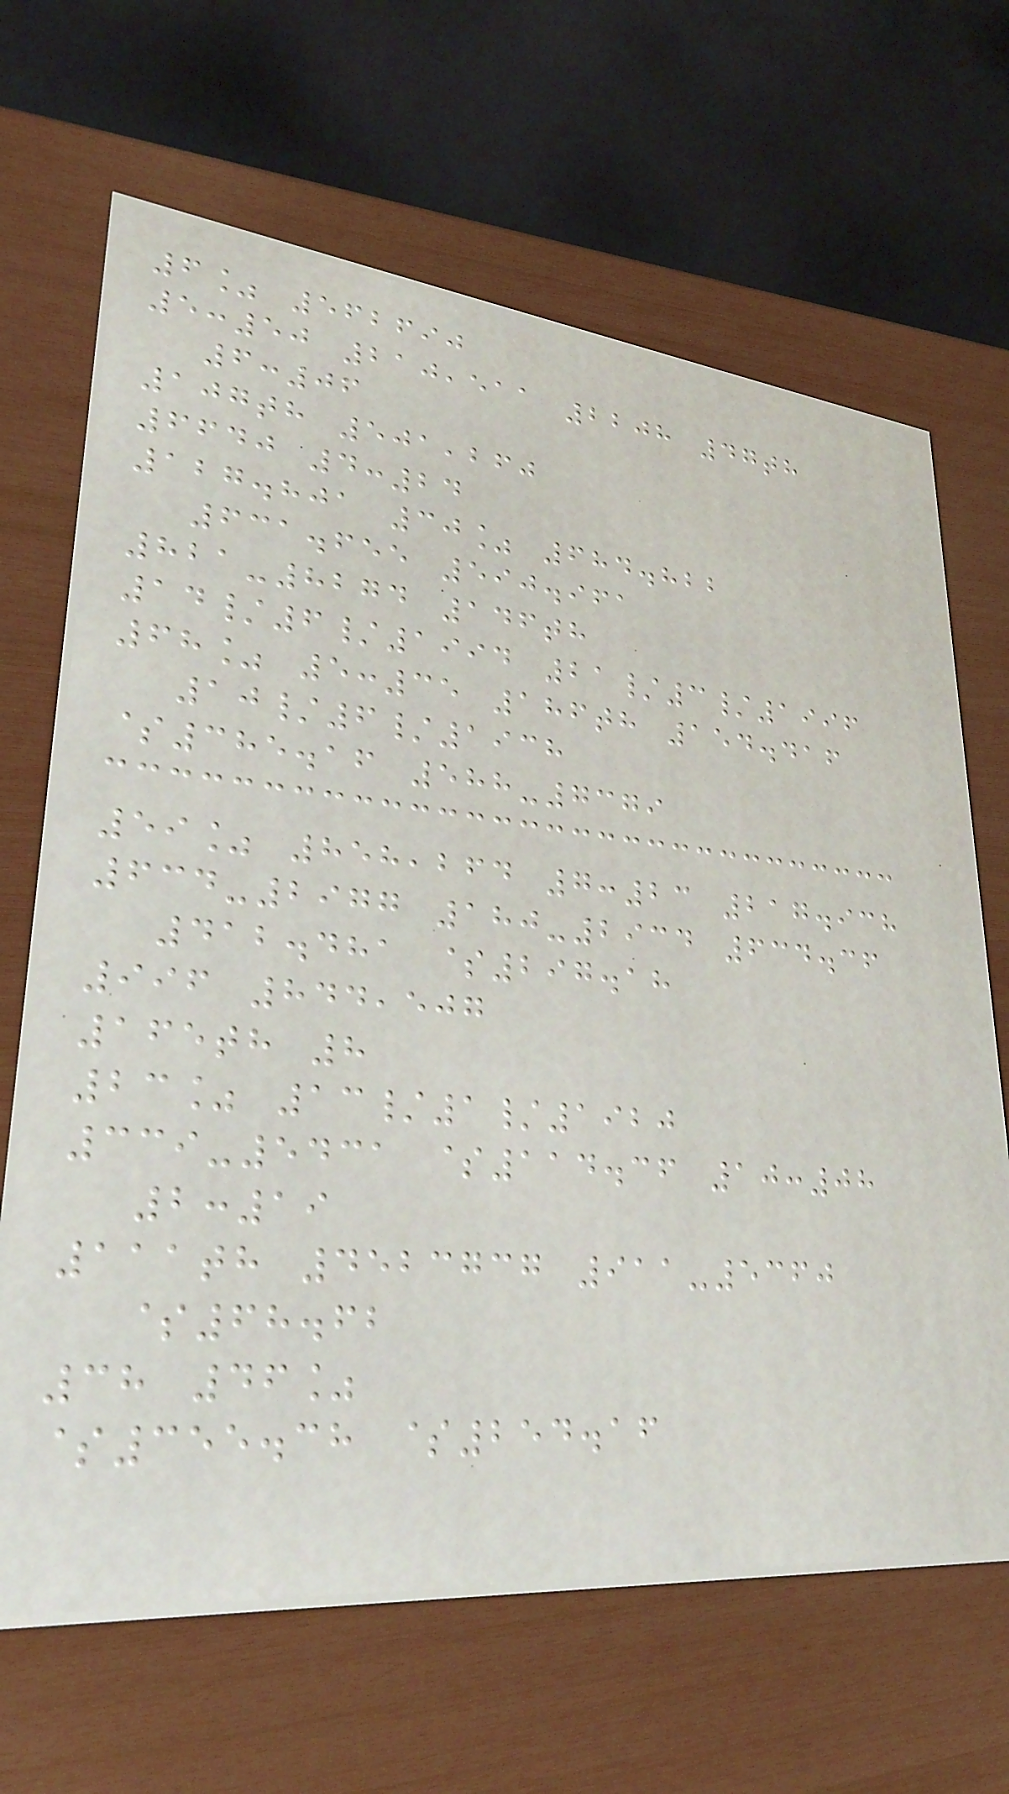6% 562690
5:50 210,511 2208 47th
6:06
107th 501,260
6640 4:24
127.801 30% 684.822
631.655 590.961
821-8274 146th
14/6/1994 21/3/1996
68% 5:35 186th 154.416
10/6/1938
$385.16 588-7379
59% 858,264 7:23 217.938
634-2977 180-2934 634.36
412.481 $297.18
996 844,507
165th 8
23% 13/1/1920
339-5431 $114.36 10:08
2:19
111th 4523737 911-5360
$68.62
38 46%
$355.38 $254.16
